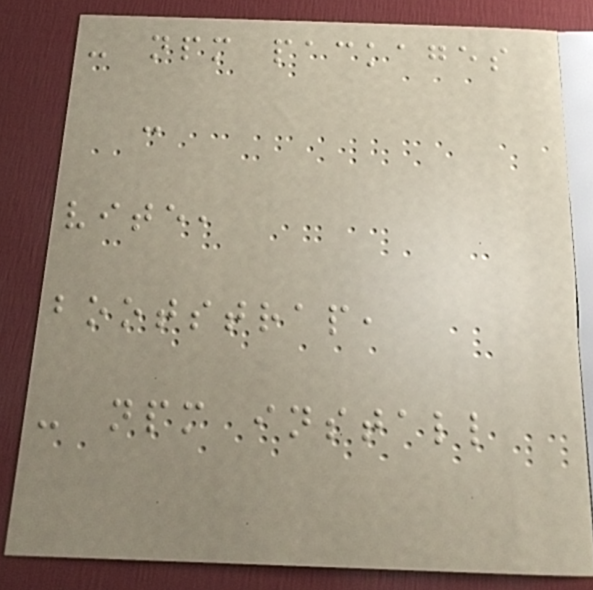- npm packages
:
vite,
bootstrap,
- npm install
